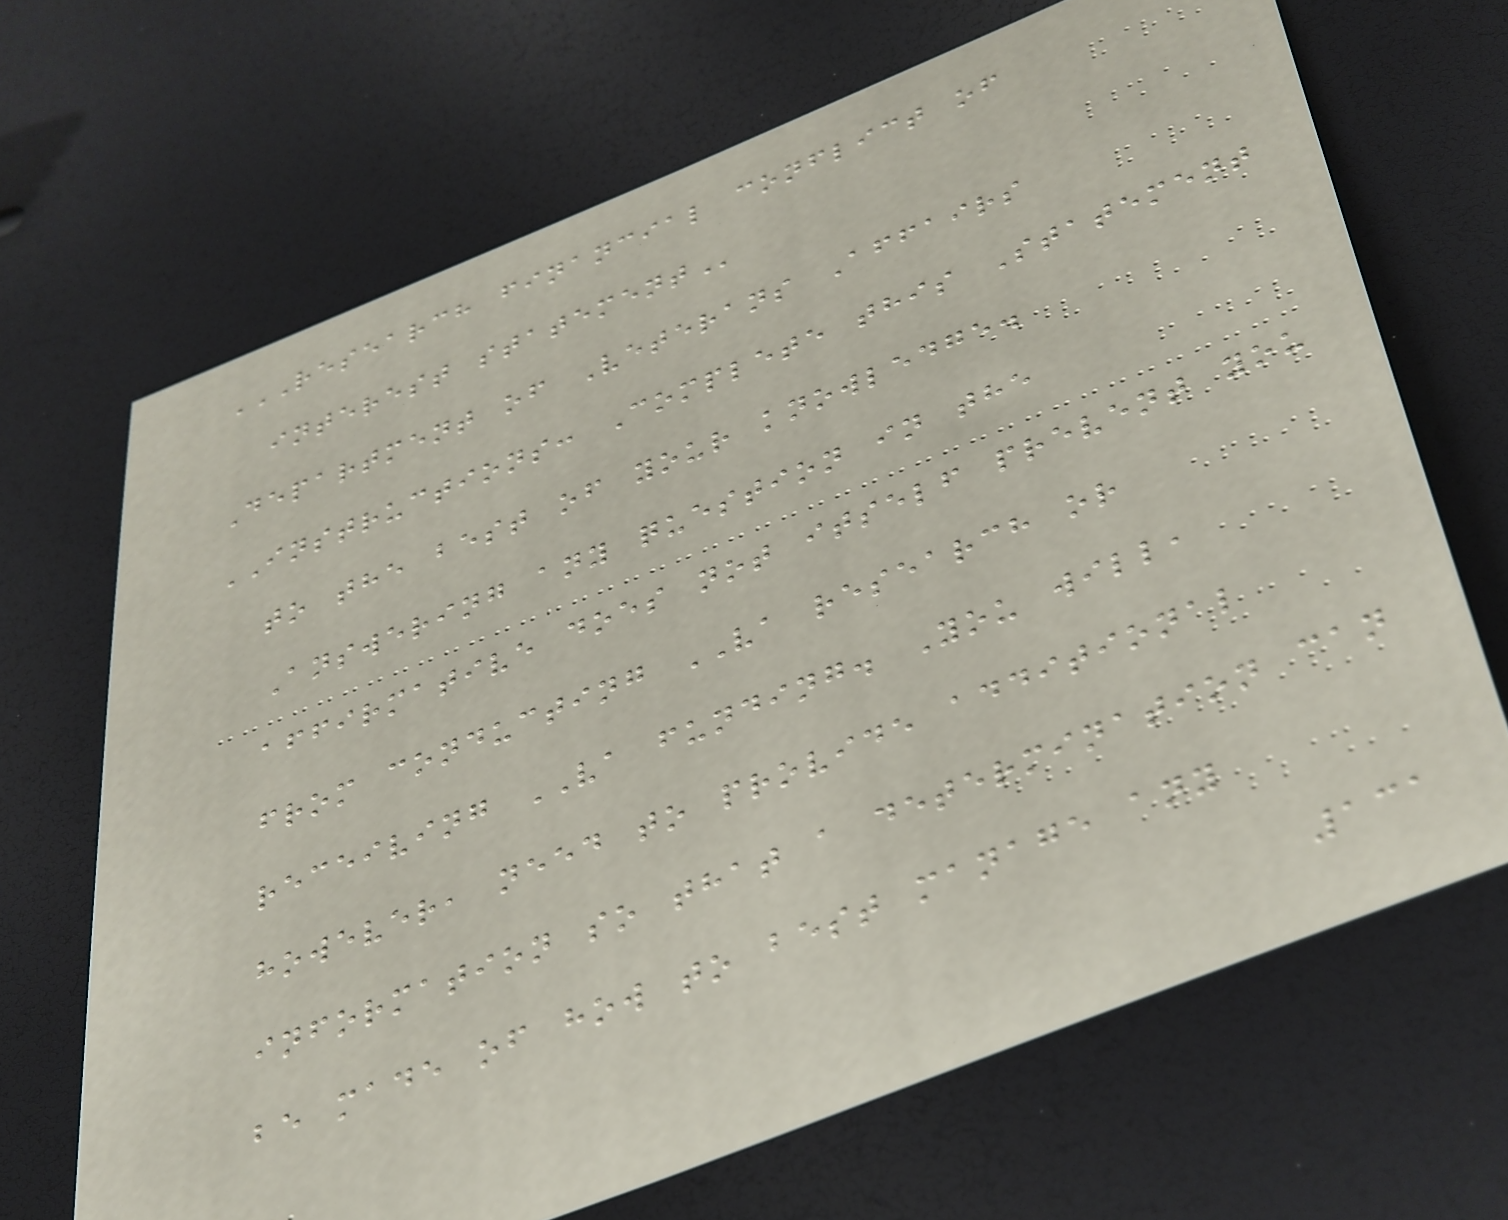RESEARCH FINANCIAL CONFLICT OF
INTEREST STATEMENT
Department of Veterans Affairs
INSTRUCTIONS: Complete this Statement
to the best of your knowledge.
Answering any question in the
affirmative does not itself prevent you
from conducting VA research or
receiving VA funding. You will,
however, need to provide additional
information so that a determination can
be made of how to best manage any
131
